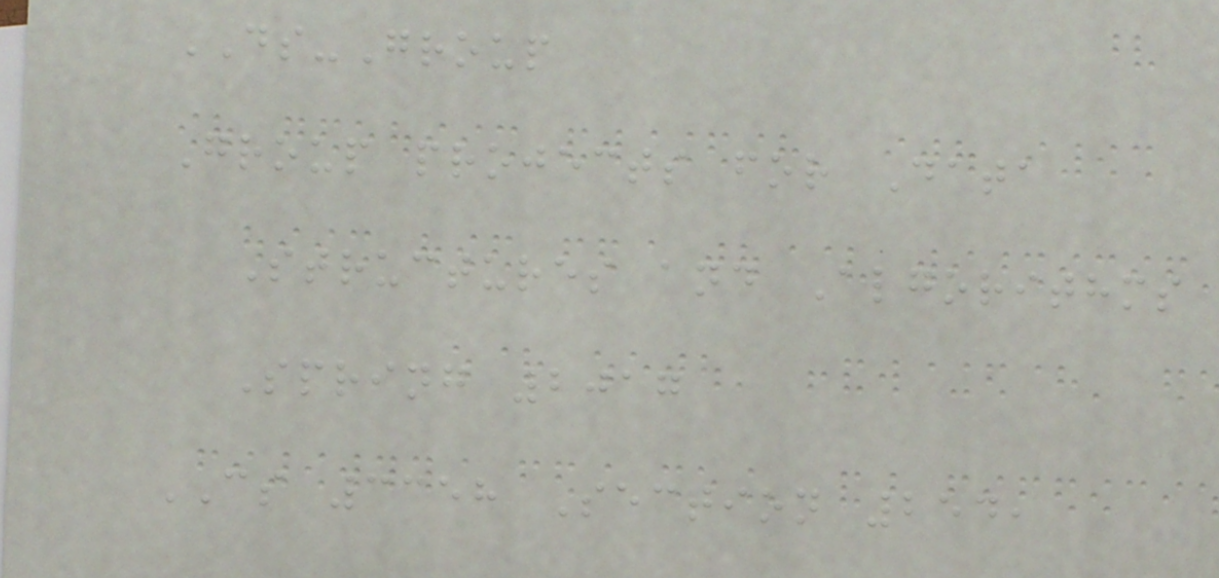DS-Group
Group projects for Data
Structures and Algorithms
Spring 2017
CS 3358 Section 254,
